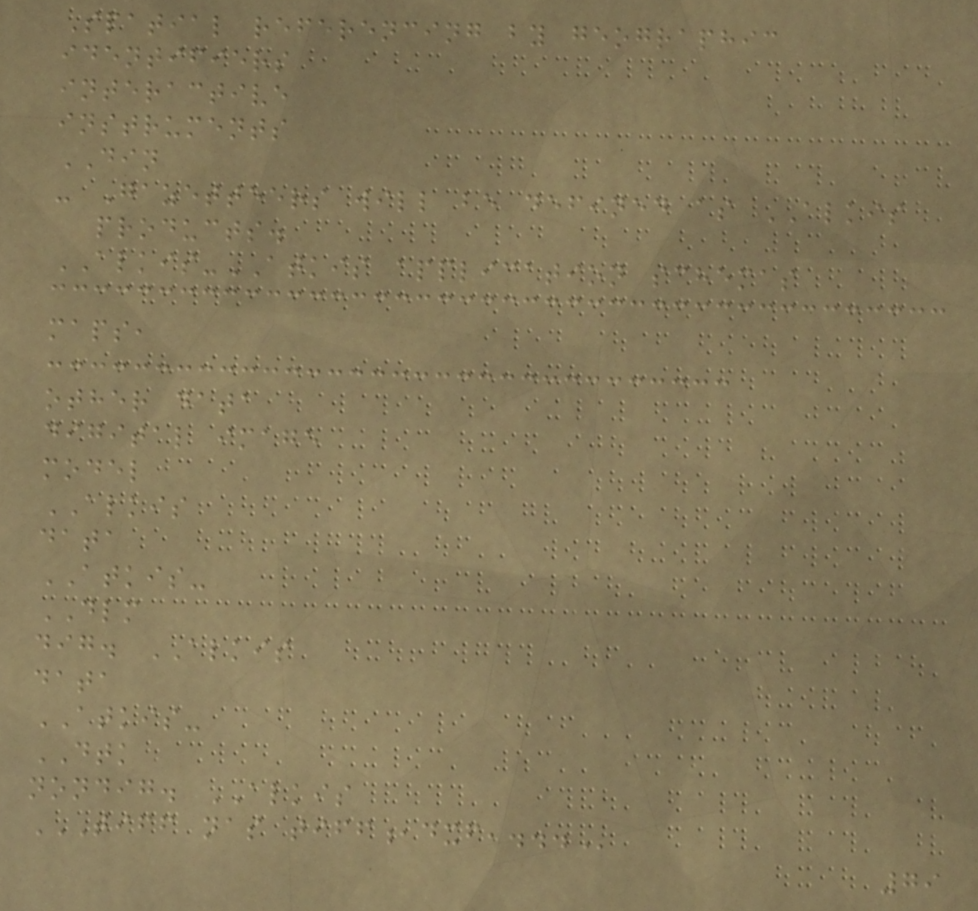Spatial referencing by geographic
identifiers
interactive
instruments
DIN
- Gazetteers will be defined as ALKIS
products.
ALKIS-ATKIS application schemas
maps,
other data
digital image
model
ALKIS
data
ATKIS-
DLM
dig. ALKIS
data
ATKIS-
DTK
nondig. ALKIS
TIFF NAS TIFF,DXF,...
79
